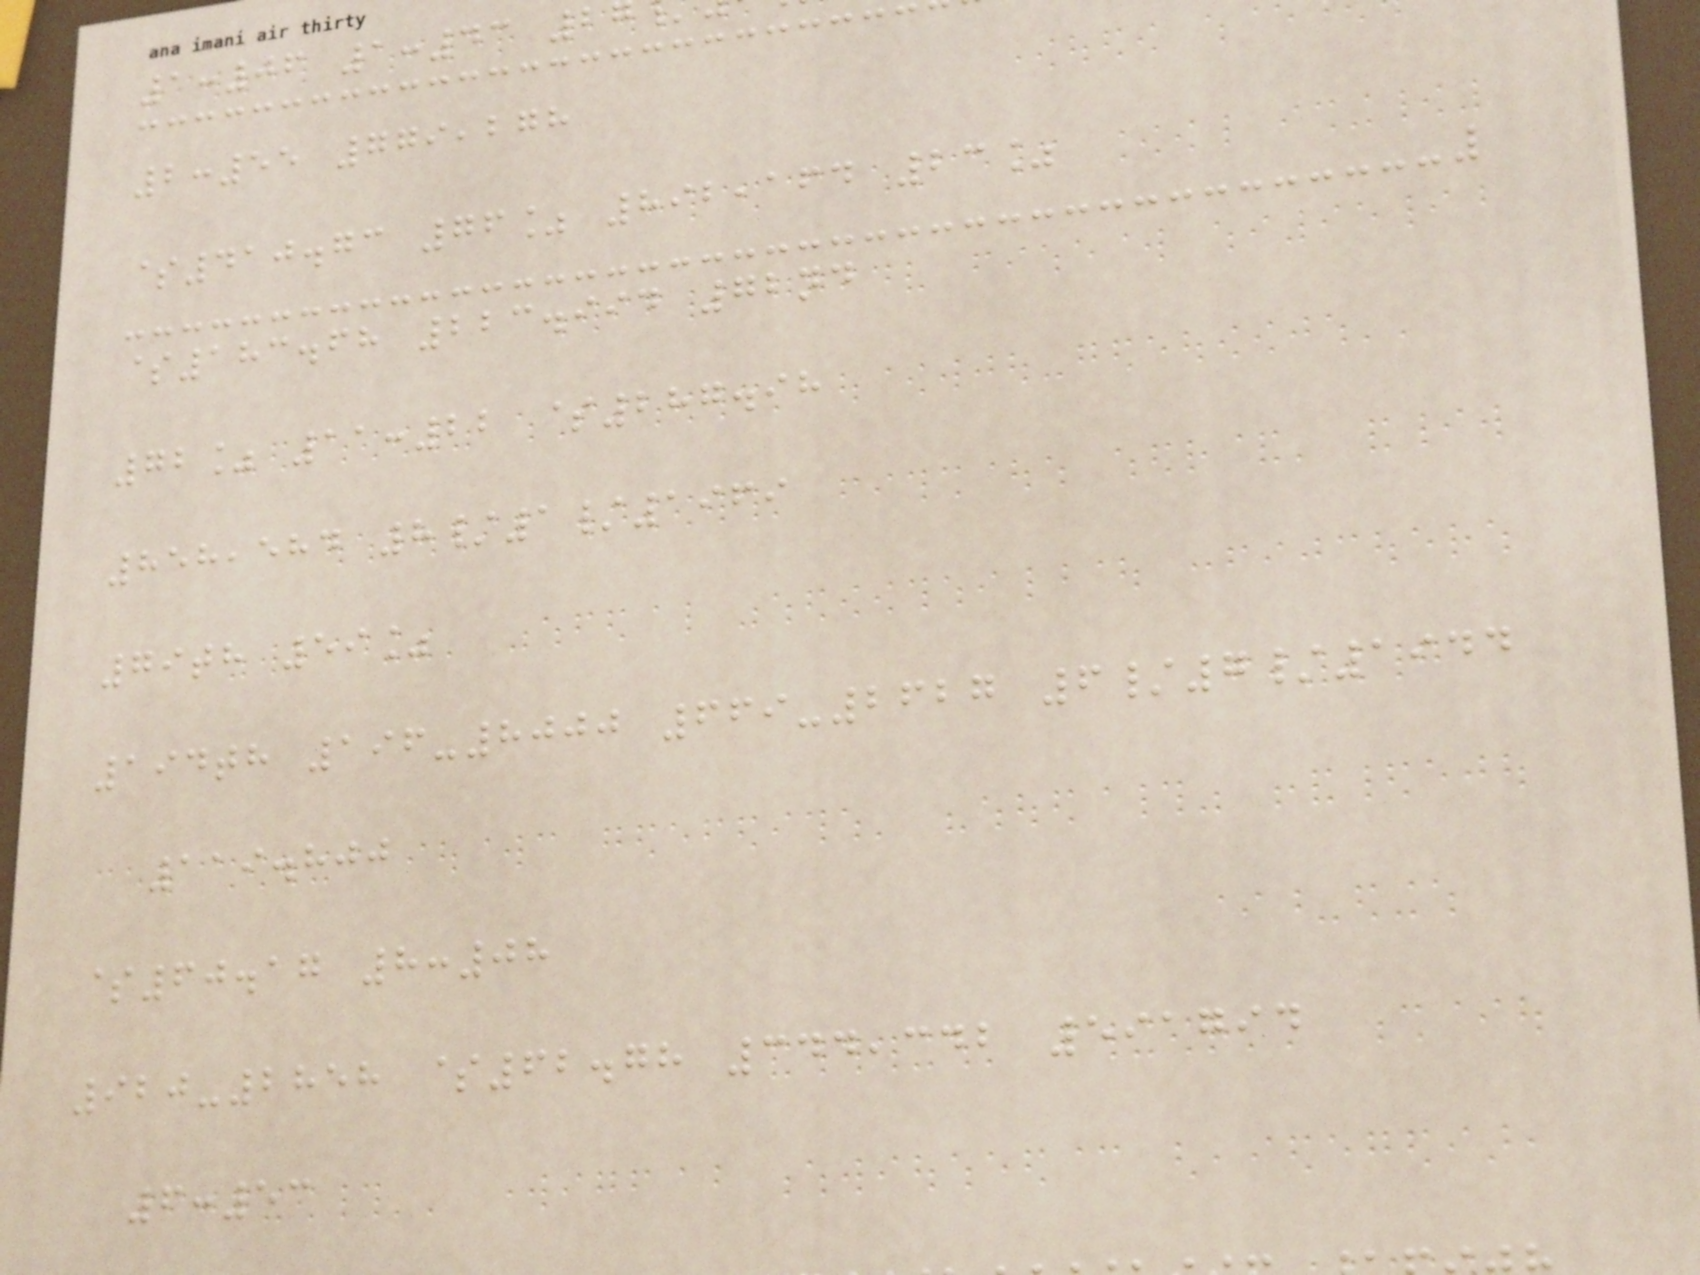1:06 1:43 2
2:55 779,278
$410.73 76% 892,164 23%
$183.68 223.994 72nd
72% 11:22 $287.98
858,584 8/1/1969
79th 59%
194th 196-8000 669-2627 6/7/1944
119.800
$60.17 8:08
920-2858 $62.78 344,342 591794
6:53
